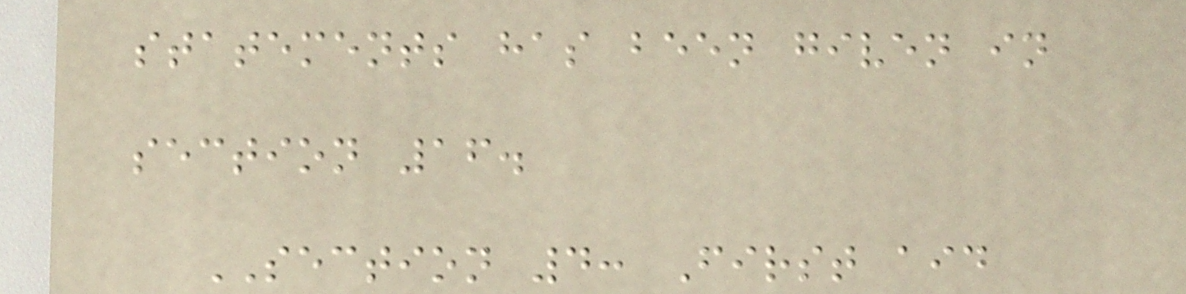statements has been given in
section 16.
SECTION 4: First aid
